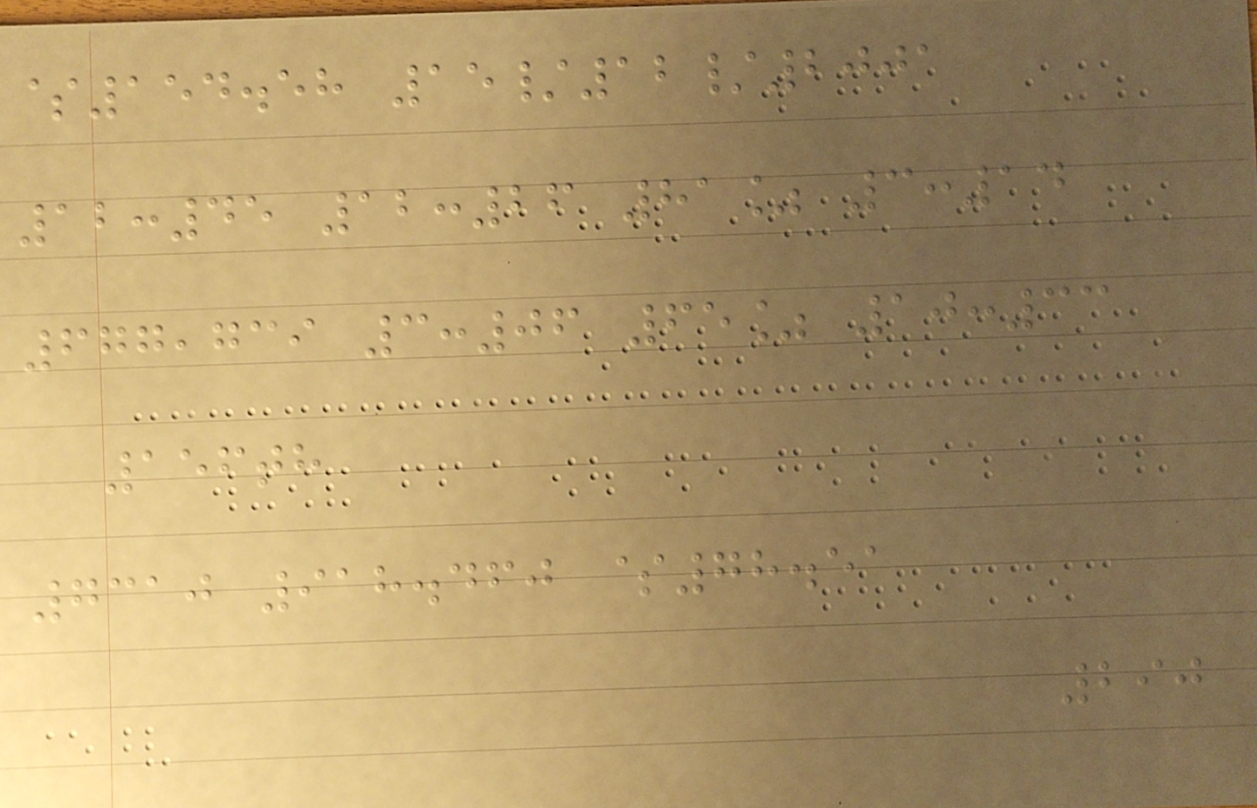$154.58 15/12/2001
12:45 12:26 81% 3:14
677,739 3:06 65% 10:33
156th
7310 918.460 $78.51
290
